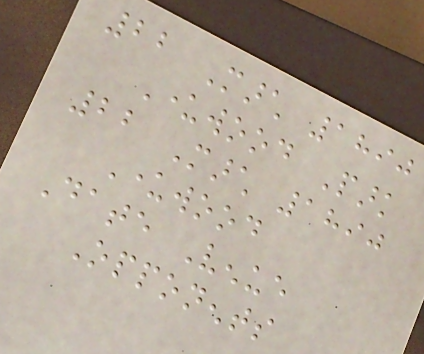22 March 1890
Underwood Park
22 March 1890
Underwood
Date Venue
Opponents
